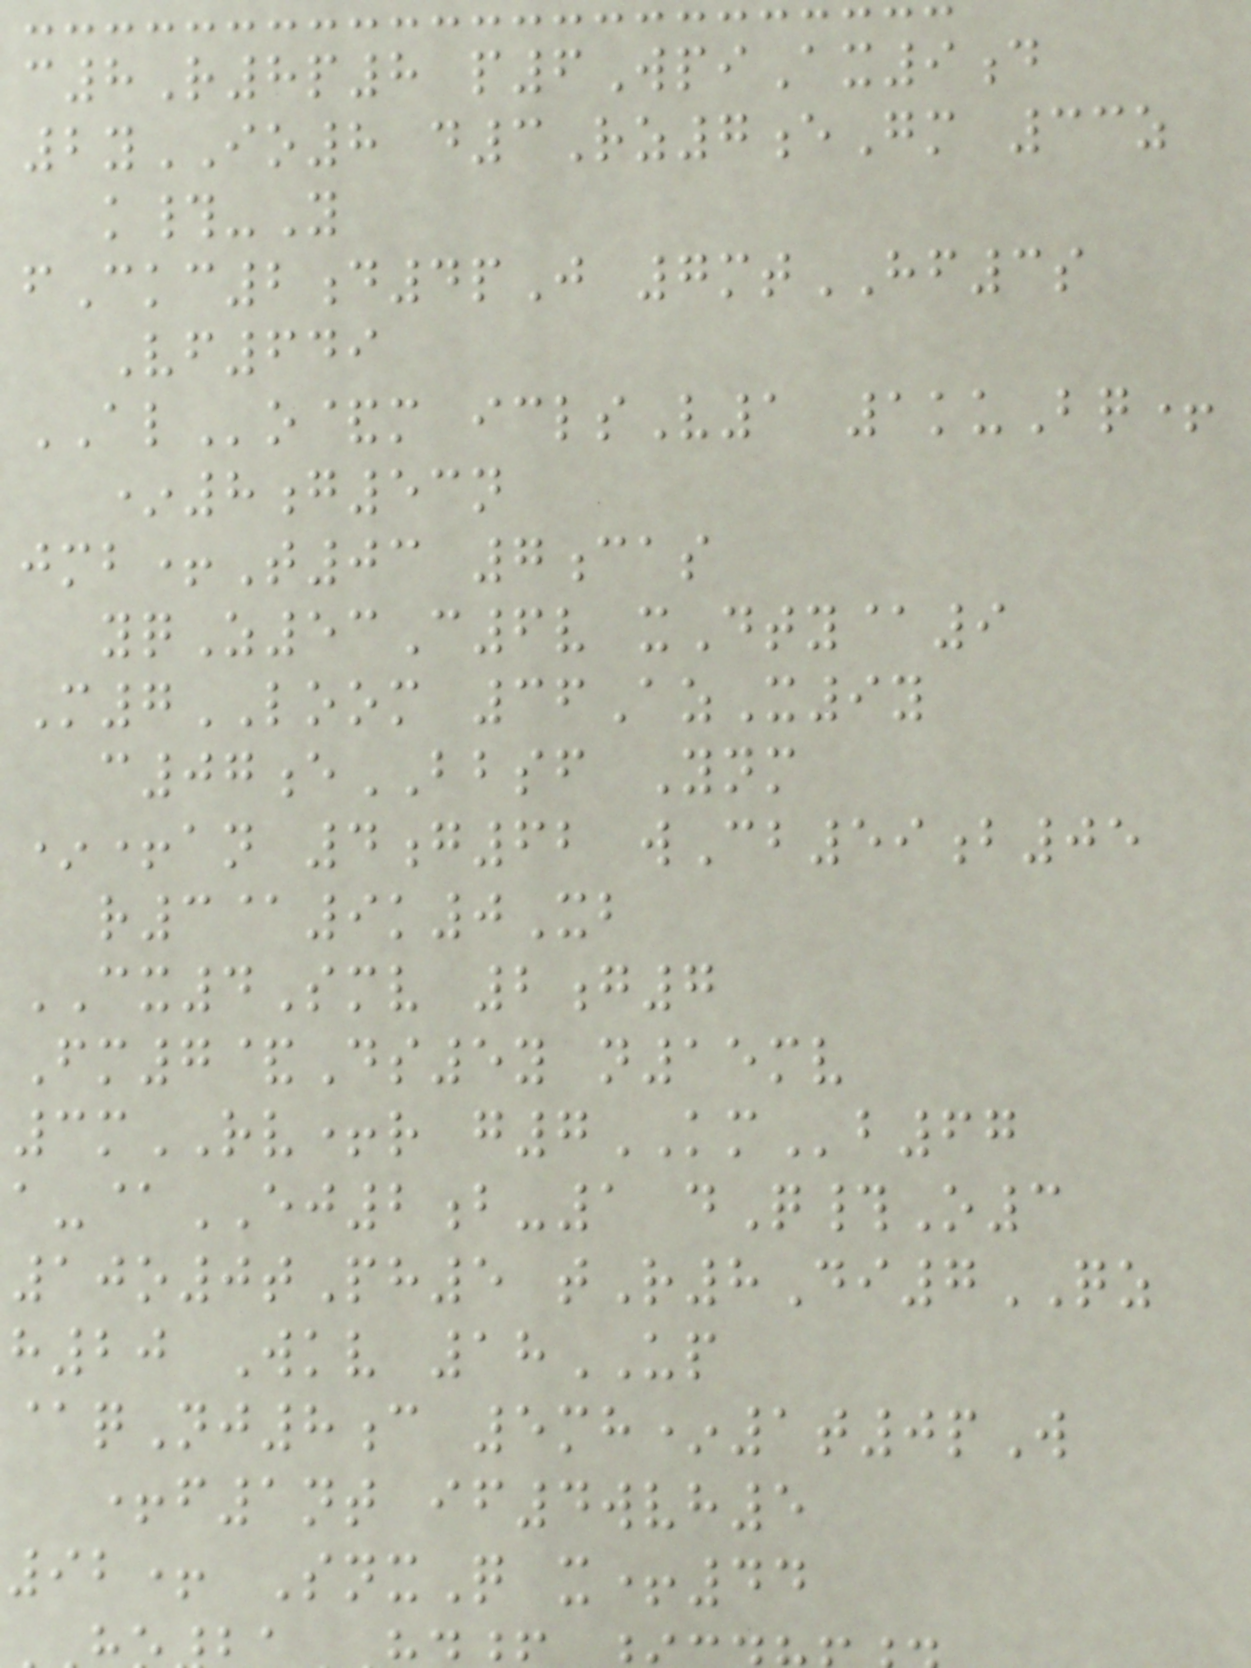c8R8p8 p6WpiAx9d
2yIO8 d3Rz7eGm 33z
k#-Y
fCkc2d4pJ 7mtHF3s
Vf649
ALo&m iclsV1 1kuBq+
*8g53n
jmb+T03 7cas
yqZ53C6v xDty@9
M7LOOM 36AzX9y
c07eBBSF Ynm
*+an 4g62 wCb59b05
r3@9k0Xb
CX4Smv 2g7
Fm7&Ds5y n15mv
3mRV+r g7KMb67
a-@EJ2b-1 dQ#O3
10o0tPh5 tR8Di7QZ
h20 Wkv 18UP
@qNj8c 5mh*1t0pW
+f1nt if4wvh5
92+ SnxQ x+44
